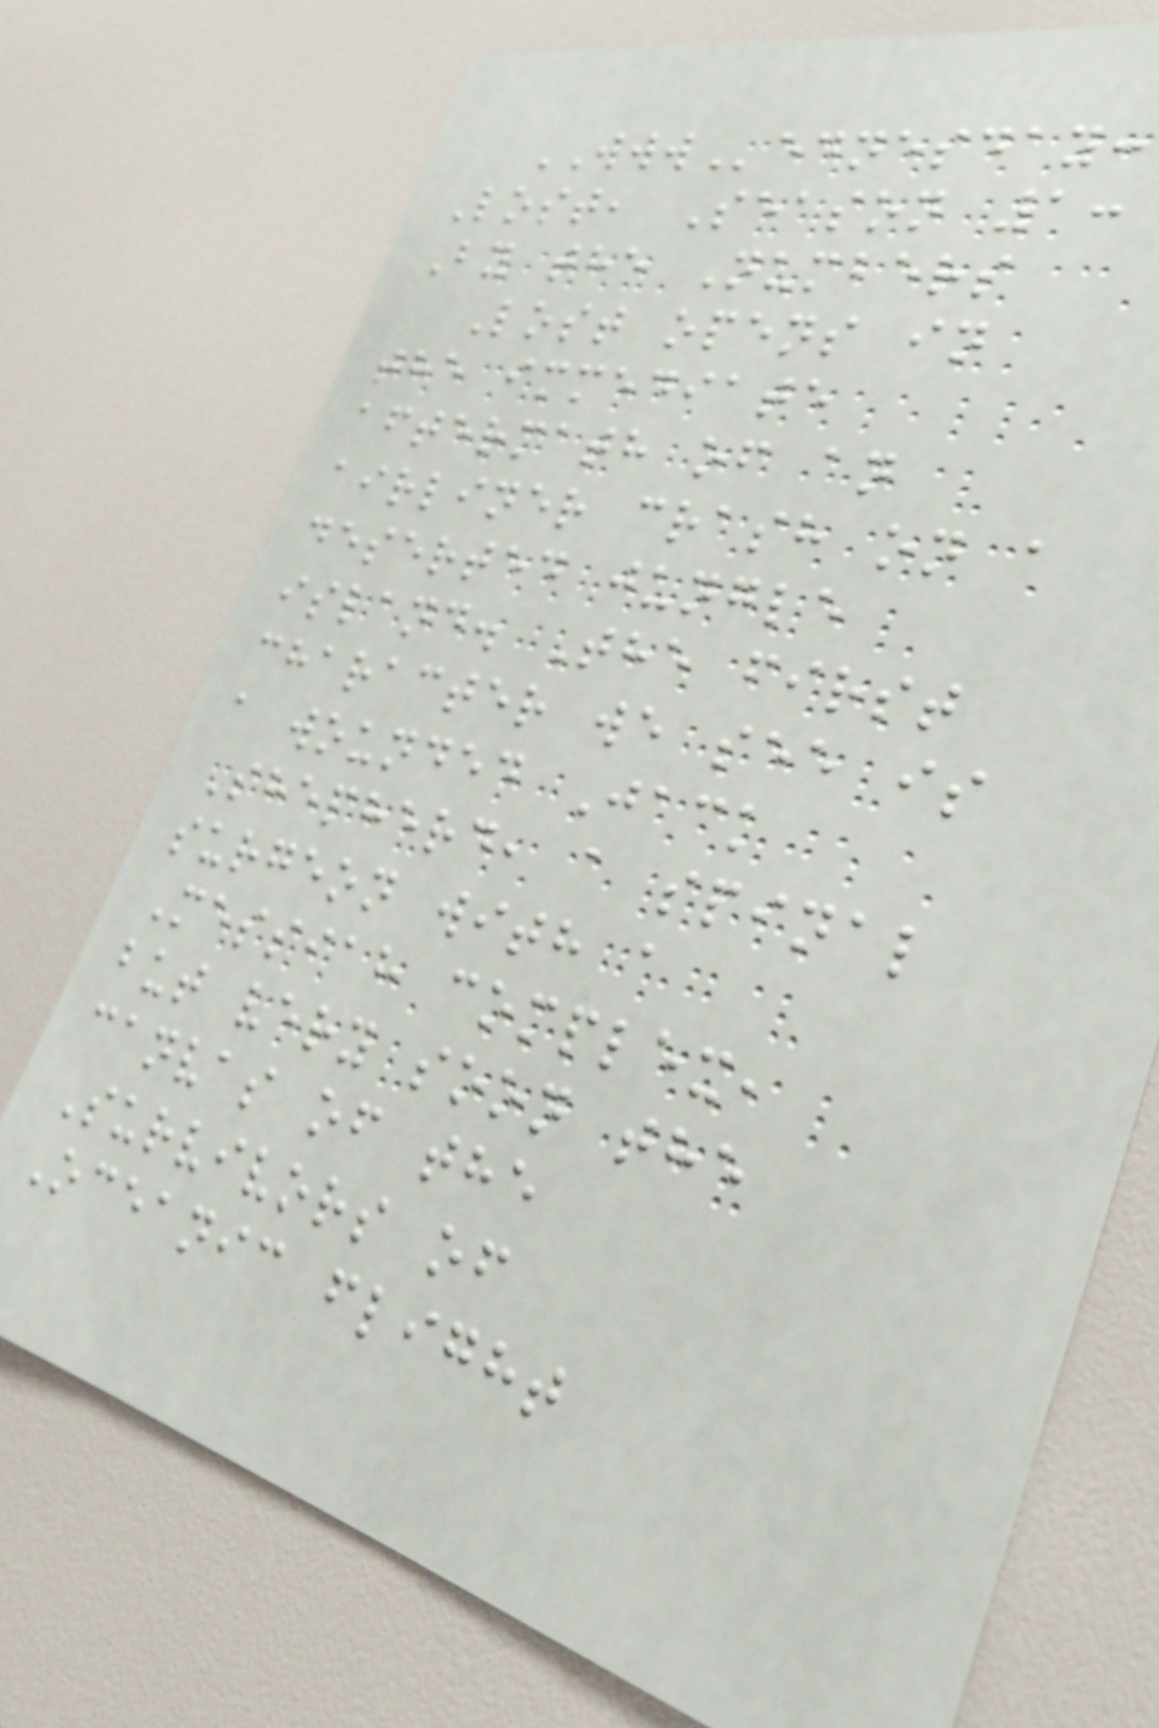WWWednesday:
Lost, Season 1:
By the Numbers
Lost opens in
the immediate
aftermath of an
airliner crash on a
deserted jungle
island. The first
character we see is
a wounded Jack
Shepherd, a spinal
surgeon with a
Messiah complex,
but very soon the
canvas of the
Survivors of
Oceanic flight
